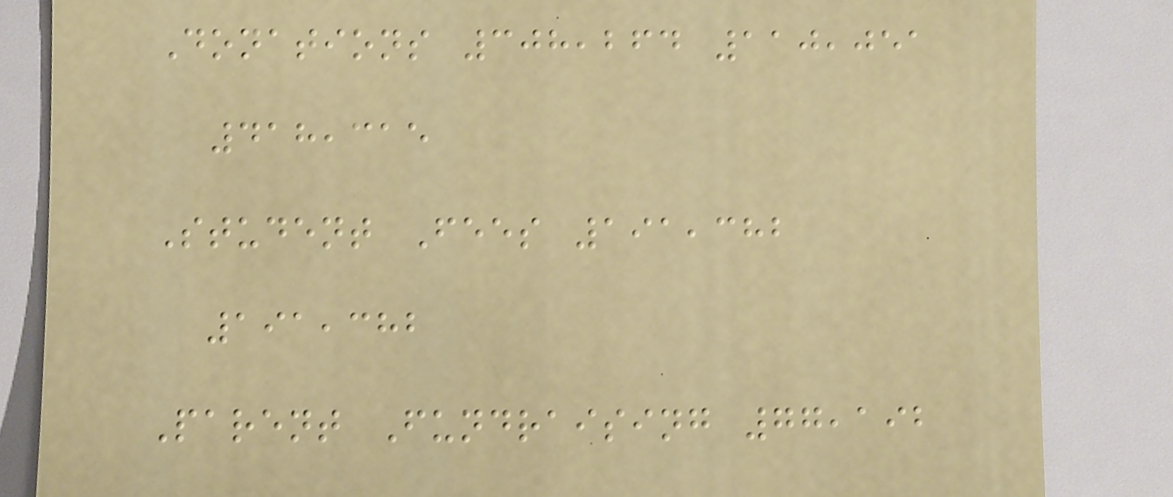Donations 308,264 110,051
418,315
Student Fees 191,382
191,382
Parent Fundraising 77,192
